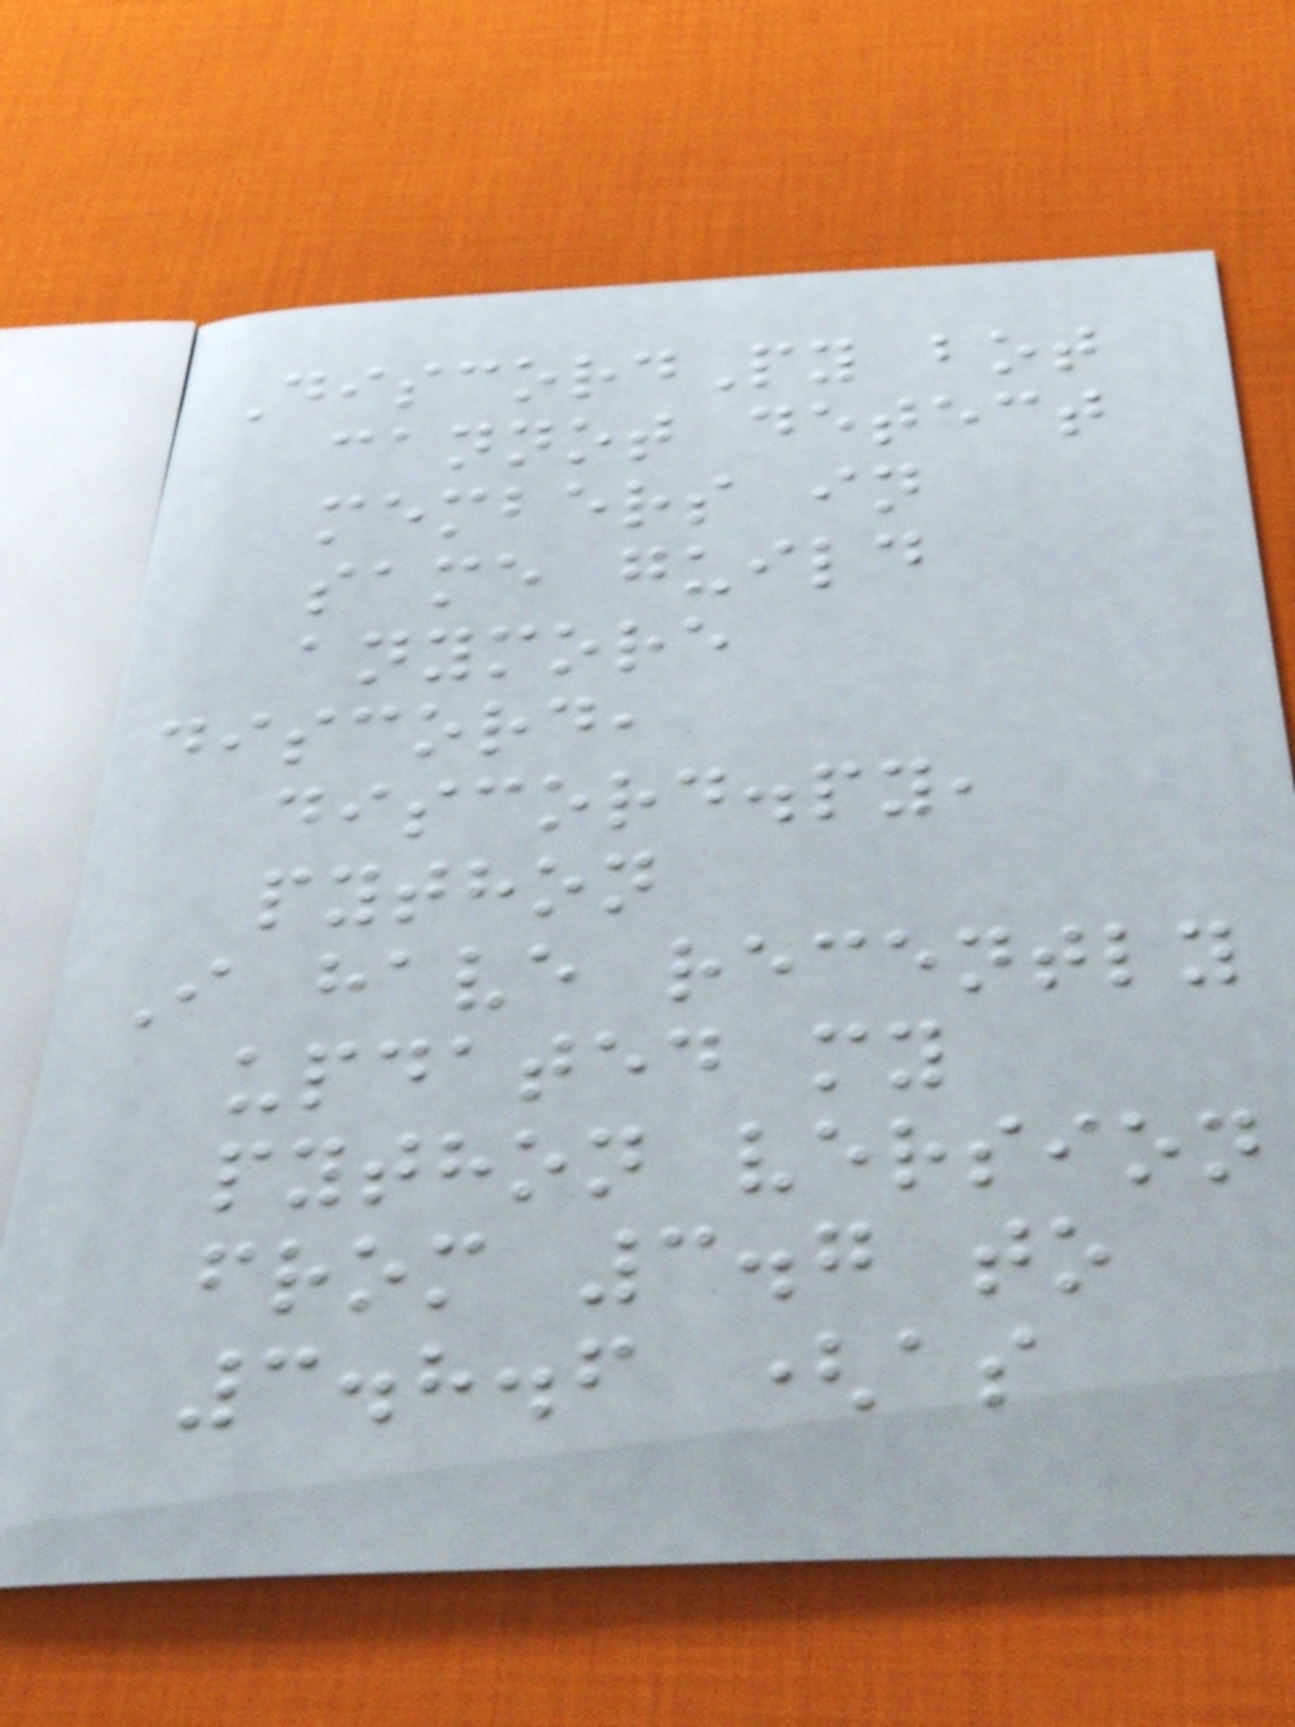DiscordPy bot
cannot detect
members in
same guild
anymore
discord,
discord.py,
python
I have recently
updated my
python version
from 3.7 to
3.8.6 (as
